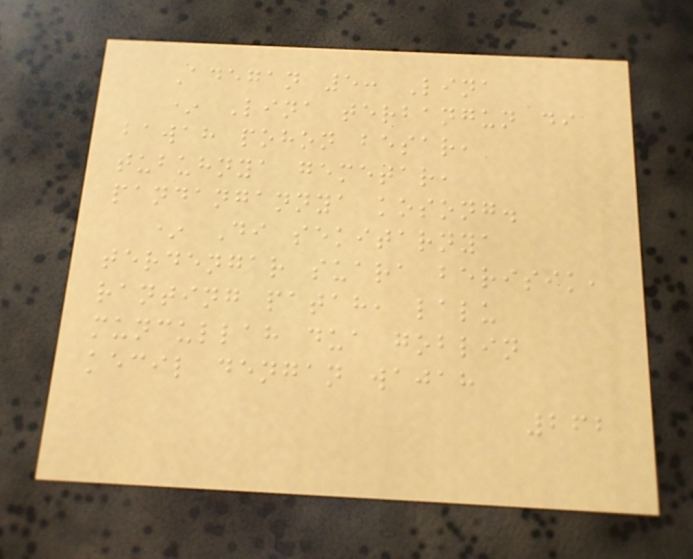Adegan 5: Lina
* Lina terbangun di
bawah pohon besar,
tubuhnya gemetar,
pandangannya kosong.
* Di sekitarnya
terdengar suara berisik,
ranting patah, lalu
muncullah dua goblin
kecil dengan wajah
262
